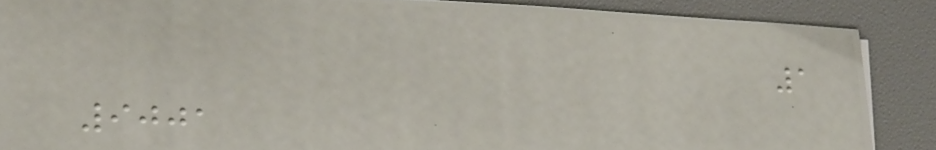1
9001
